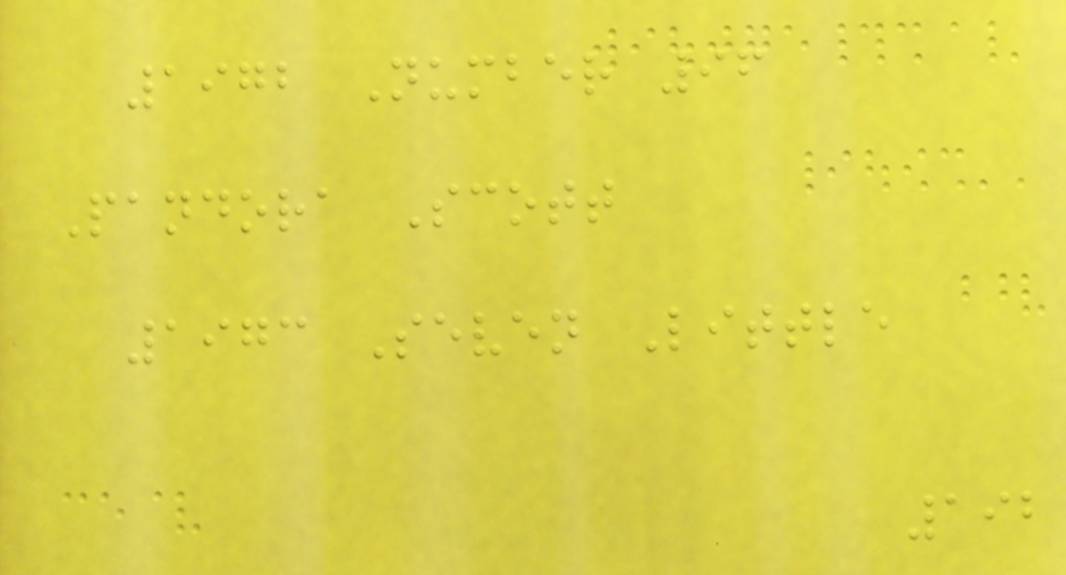1972 Number 96
Pandora Scott
1973 Seven Little
192
